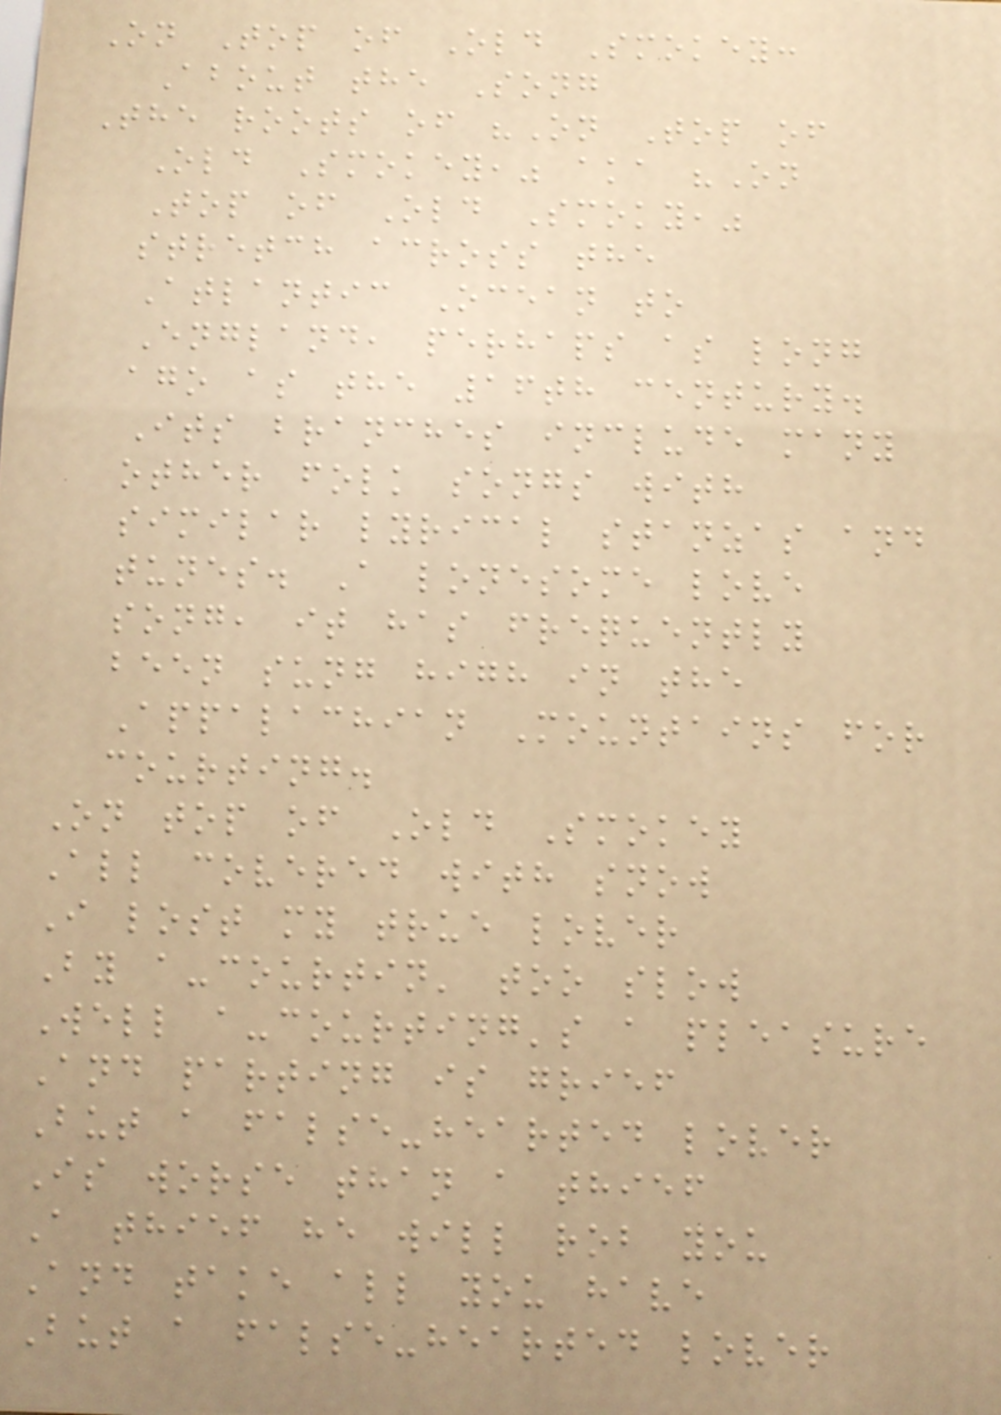On Top of Old Smokey:
About the Song
The roots of "On Top of
Old Smokey," aka "On
Top of Old Smoky,"
stretch across the
Atlantic Ocean to
England, perhaps as long
ago as the 16th century.
Its branches include many
other folk songs with
similar lyrical stanzas and
tunes. A lonesome love
song, it has frequently
been sung high in the
Appalachian Mountains for
courting.
On top of Old Smokey
All covered with snow
I lost my true lover
By a-courtin' too slow
Well a-courting's a pleasure
And parting is grief
But a false-hearted lover
Is worse than a thief
A thief he will rob you
And take all you have
But a false-hearted lover
